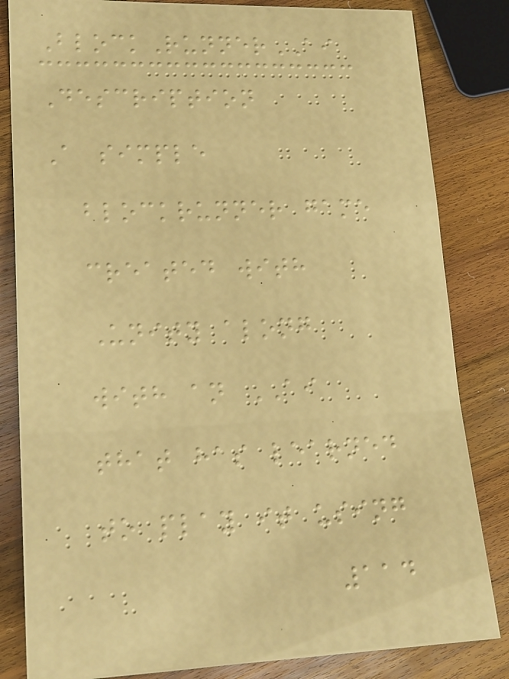BlockRunnerAI
Description
A simple
blockrunner game
created with
Unity along
with an AI
that has learned
to play it using
114
